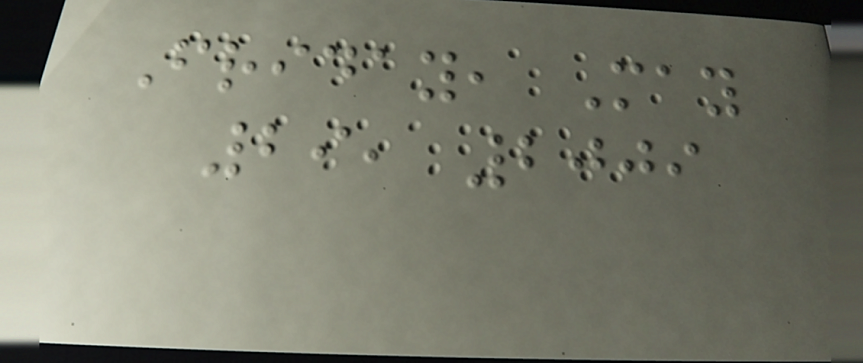Friday, May
29, 2009
